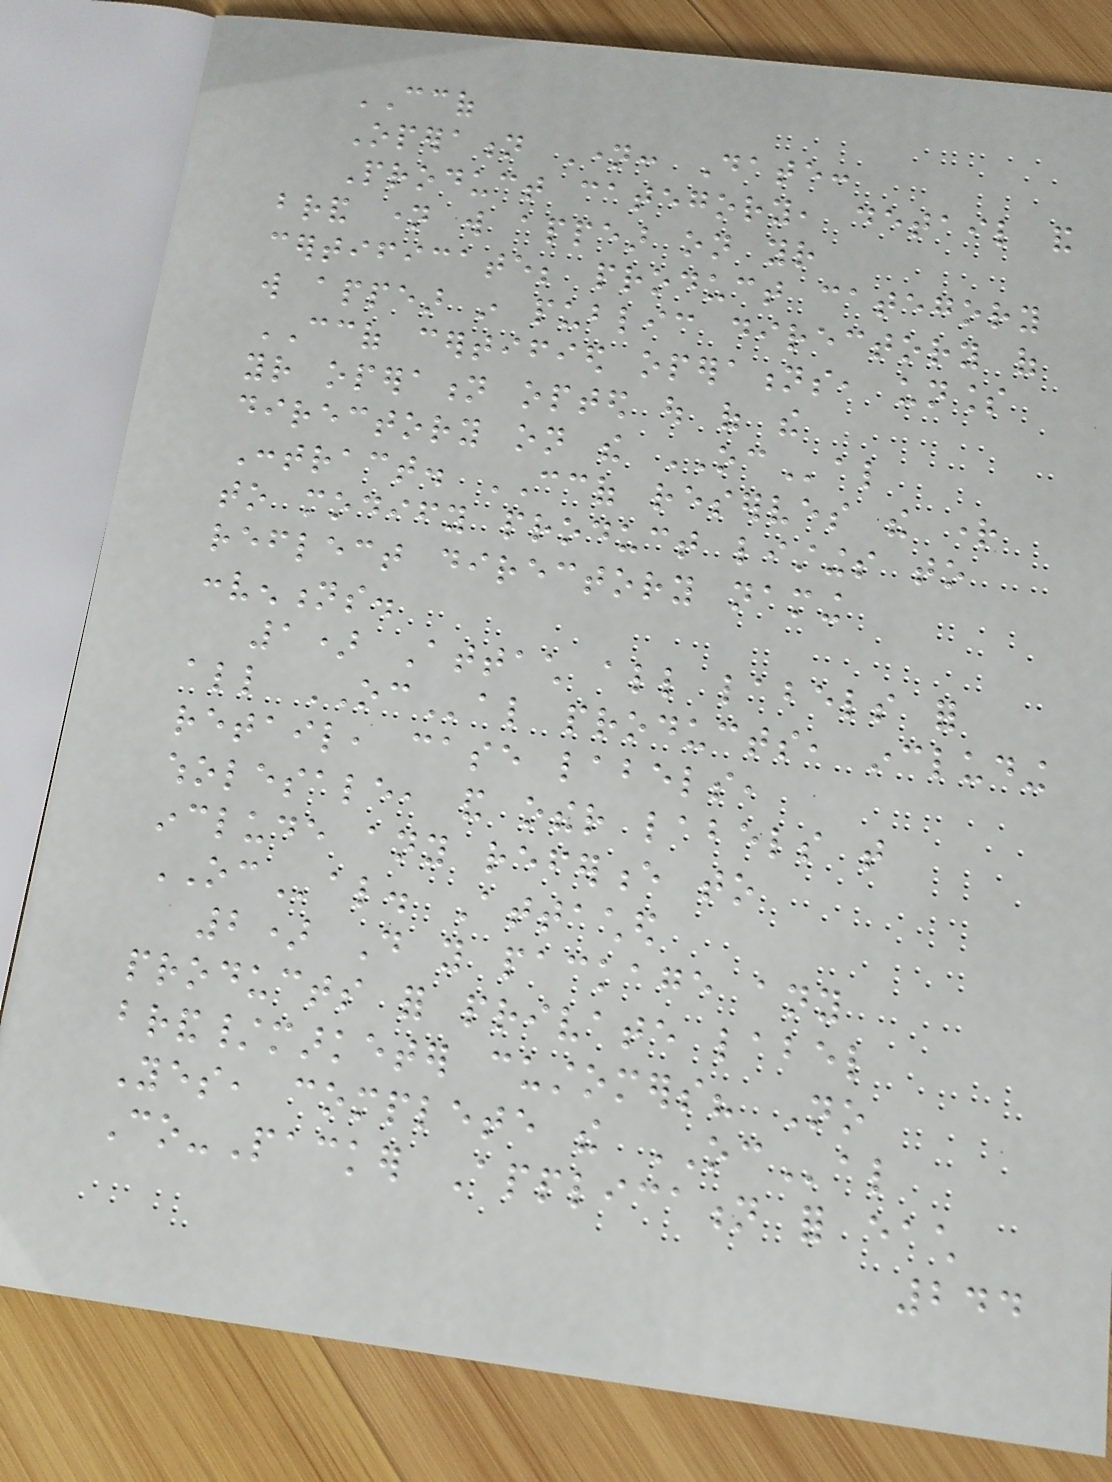CCOF
Operation Name: Date:
Product category, detail and
brand name will appear on your
certificate; product category
will appear in public directory of
CCOF certified operations, unless
your operation opted out of the
directory on the OCal
Contract. CCOF reserves the right
to modify product listings to
reflect directory naming
conventions.
1) Attach all labels for
all OCal products, including
retail, case labels,
wholesale, and other labels that
include any reference to
OCal. Attached
2) Do you package any
products for private label
brand/marketer customers? No
Yes, complete the OCal
Co-Packer Application for each
244
